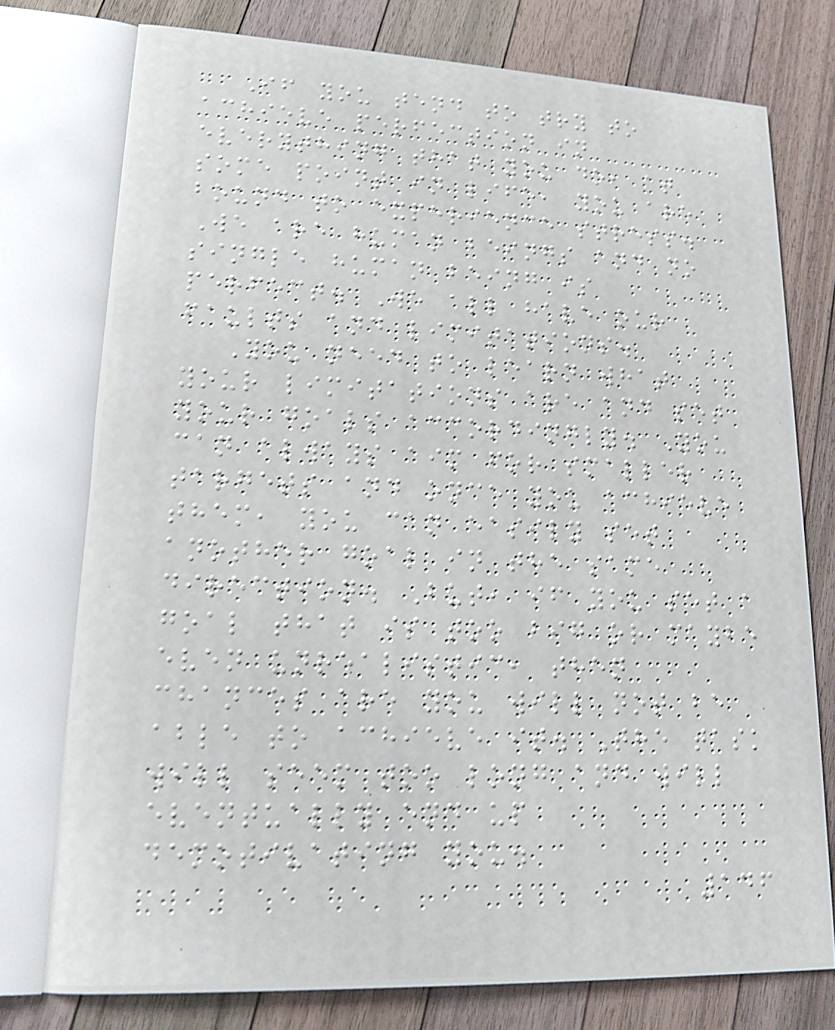If you tend to try to
achieve perfection in
everything that you do, at
some point in life, you are
bound to experience stress.
We are human beings and no
single human being is
perfect. We all have our
faults and limitations.
You need to learn what
your limitations are and set
your goals accordingly. You
can always aim for smaller
targets and once you achieve
them, you can easily set
another goal in the same
direction. But, if you set a
goal that is too big or maybe
even unrealistic, then
chances are you will not be
able to achieve it. The task
will seem too long and will
eventually end up
demotivating you.
146
